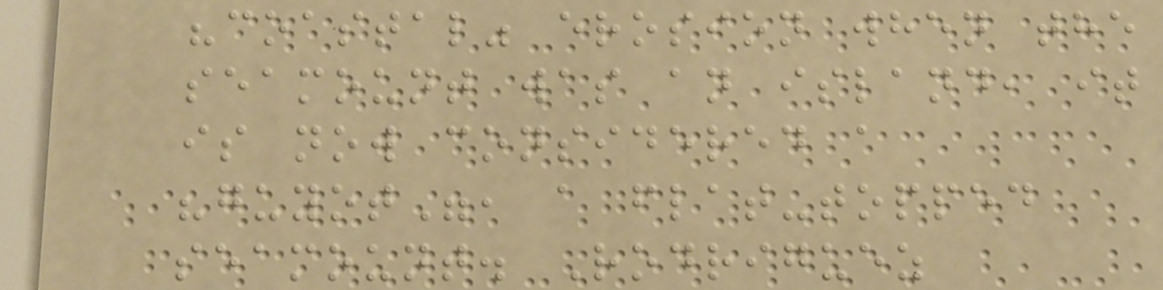"coastal" erosion when the
seamount was an island, it
is now considered a
"guyot", a flat-topped
seamount. Rodriguez
